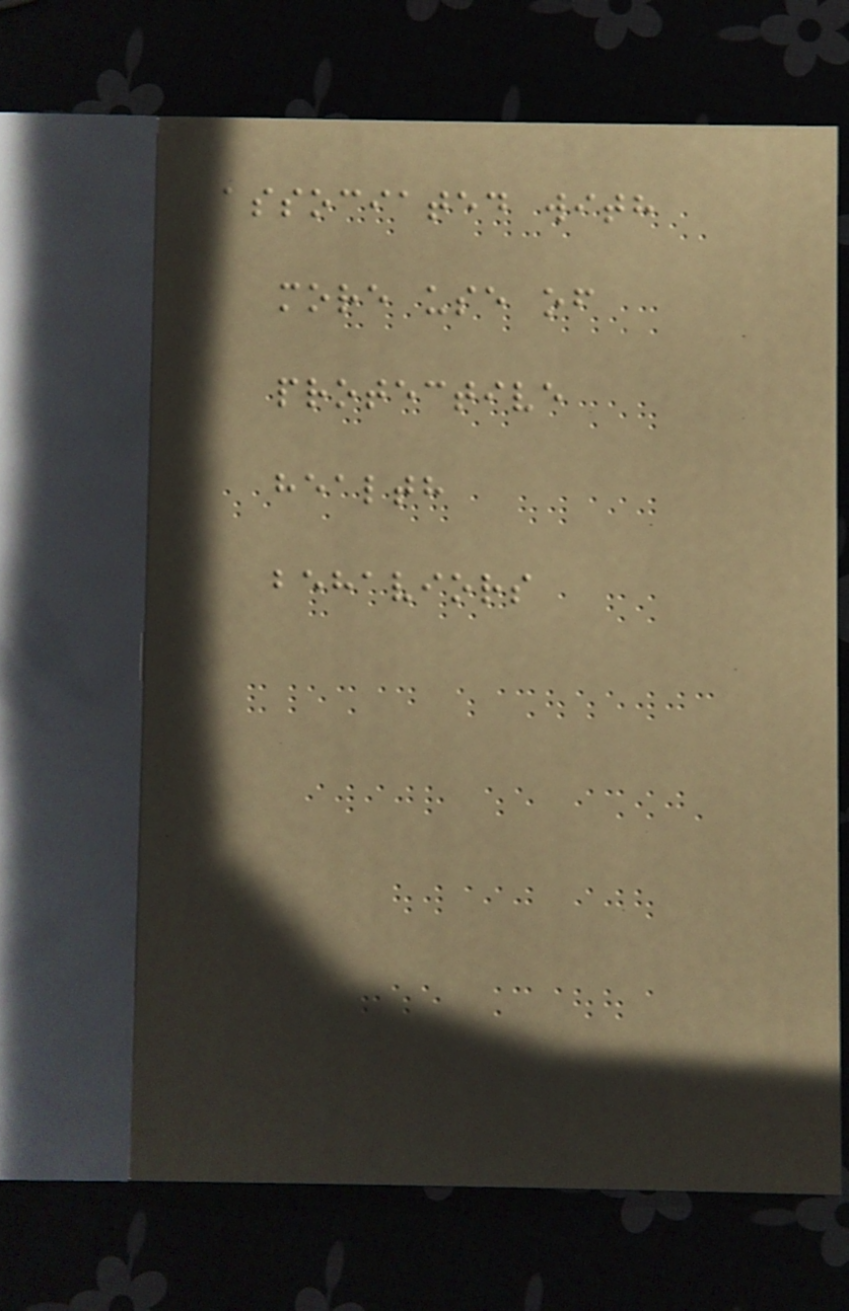associated with
more use of
protective
health
behaviors
